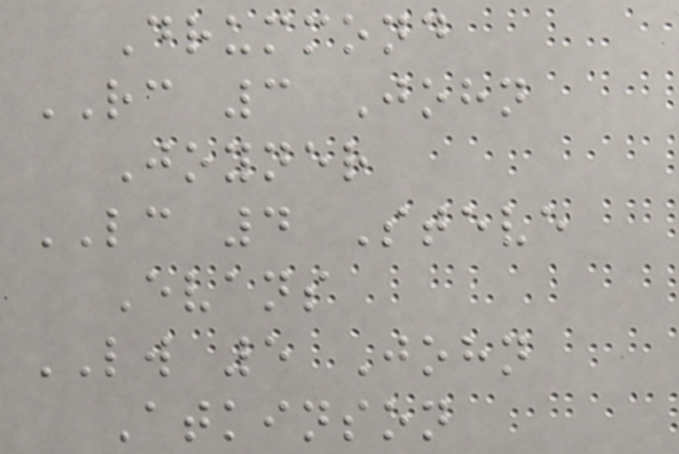Drummond
RC 3 John
Joyner
LC 4 Steve
Evans
LW 5 John
Atkinson
